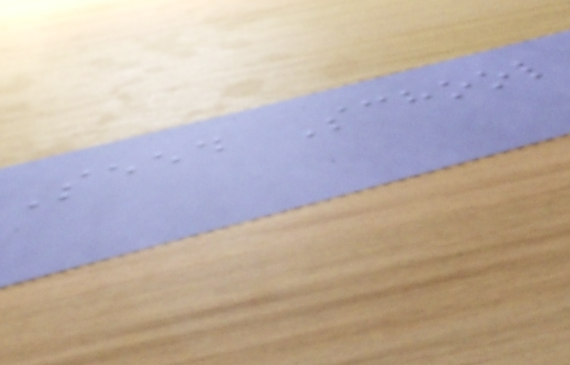Seed School
